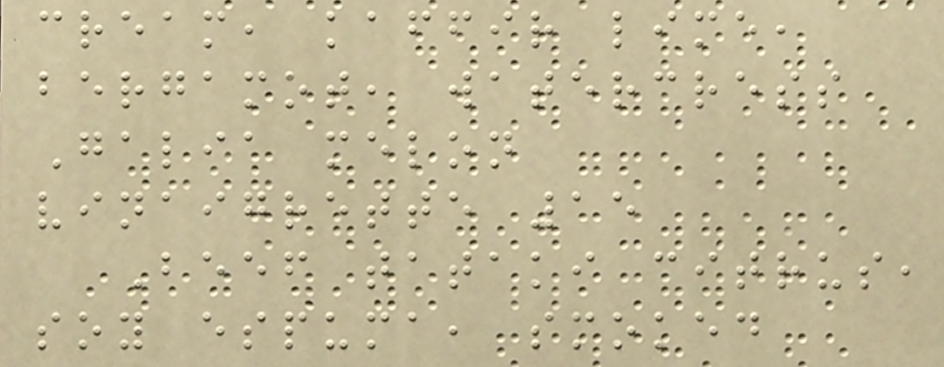cream, kaffir lime,
bergamot, watercress
Galia melon
vinaigrette 15
Beef tataki citrus,
soy espuma, smoked
